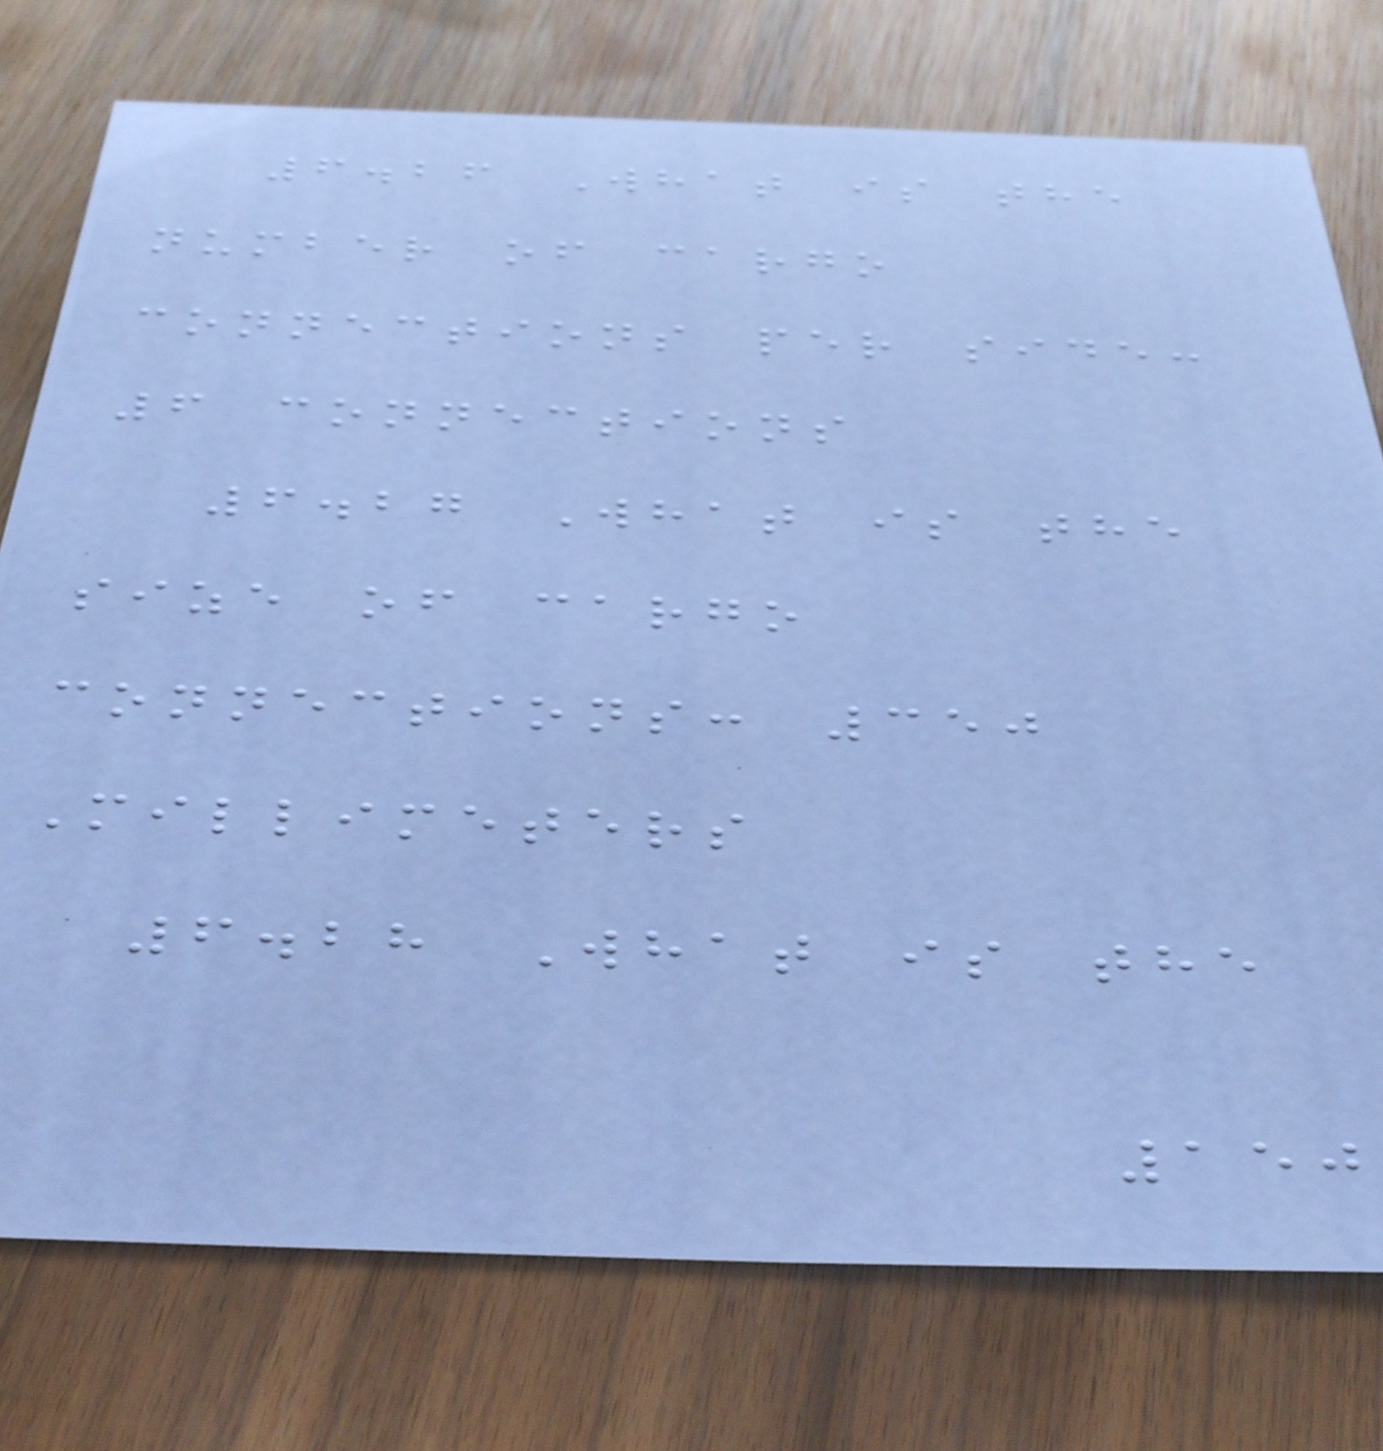6.26 What is the
number of cargo
connections per side:
6 connections
6.27 What is the
size of cargo
connections: 350
Millimeters
6.28 What is the
150
